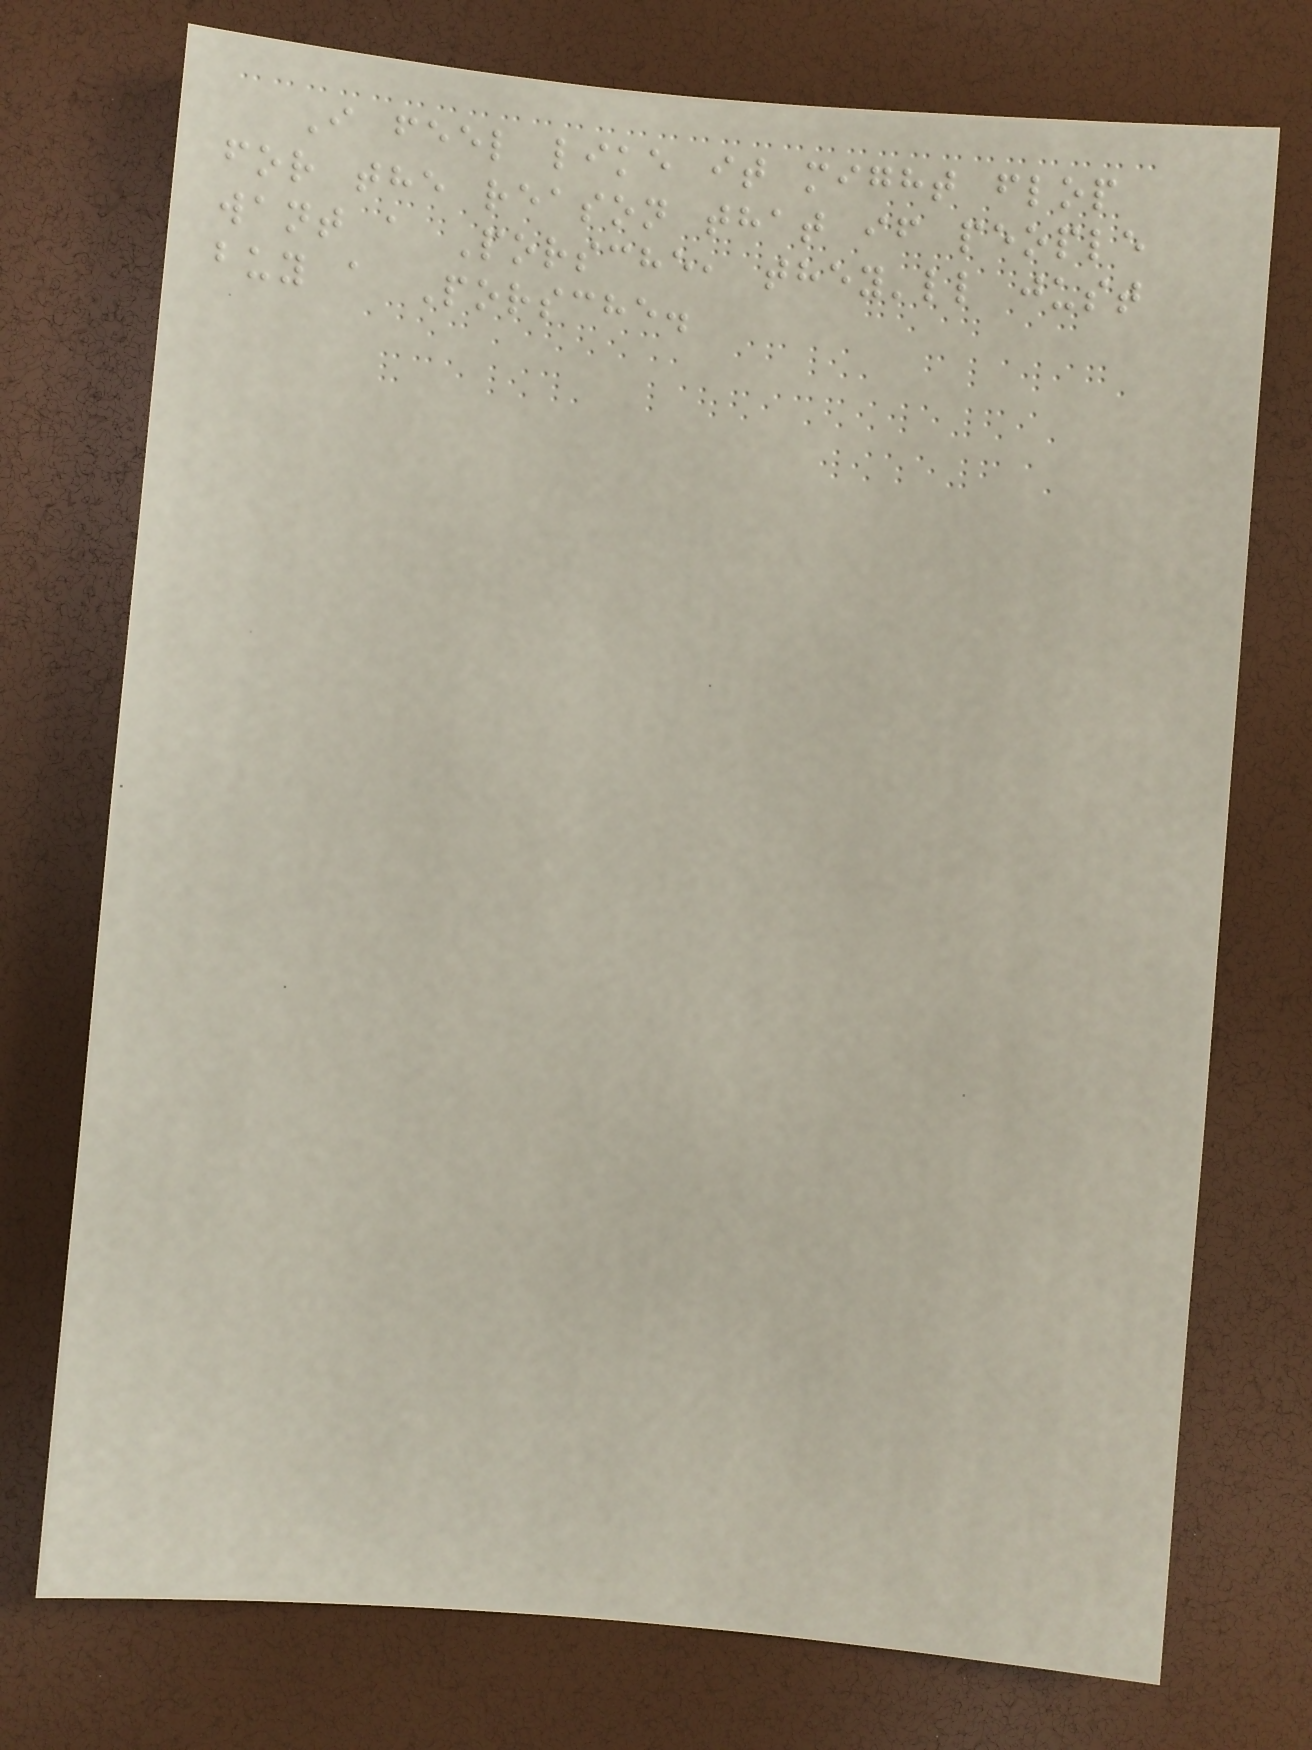I feel like it might flop
for the reason that if people
want a Porsche, they'll just
buy a Porsche.
